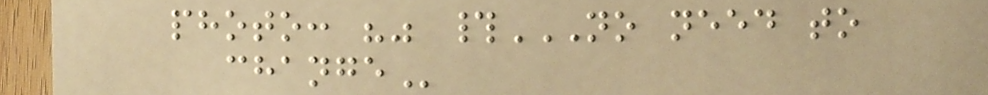photo: "" #NO NEED TO
CHANGE
